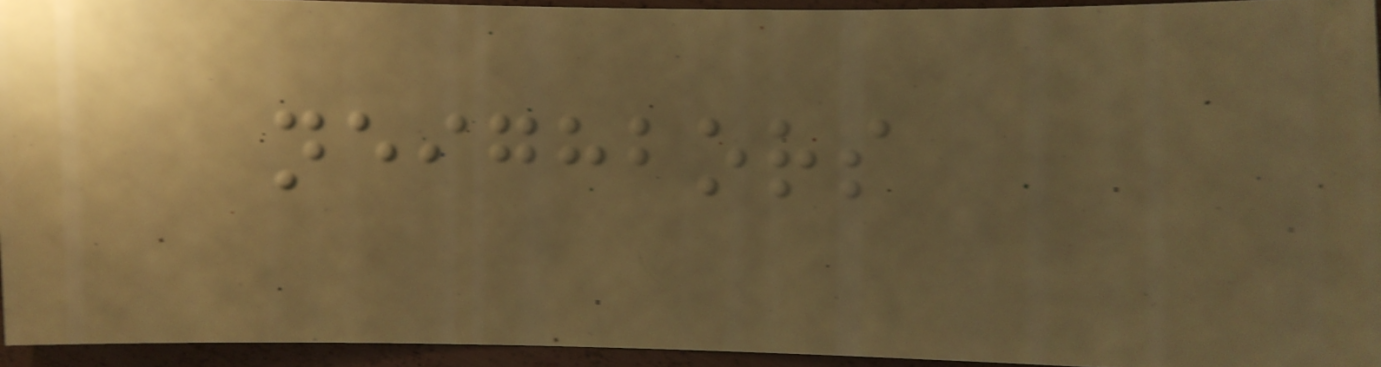neighbors
